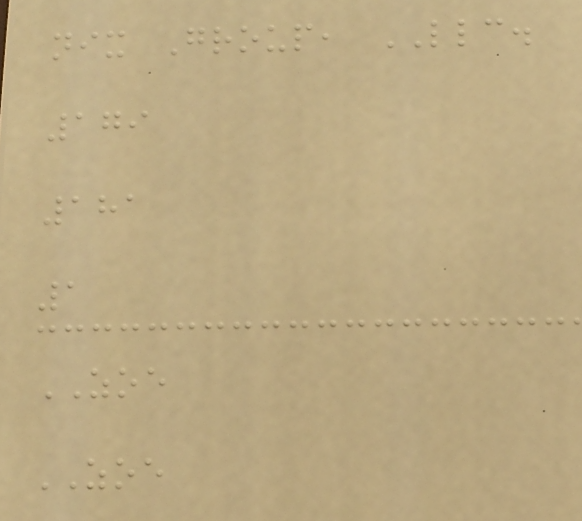nix Group, LLC.
179
181
1
ZOE
ZOE
